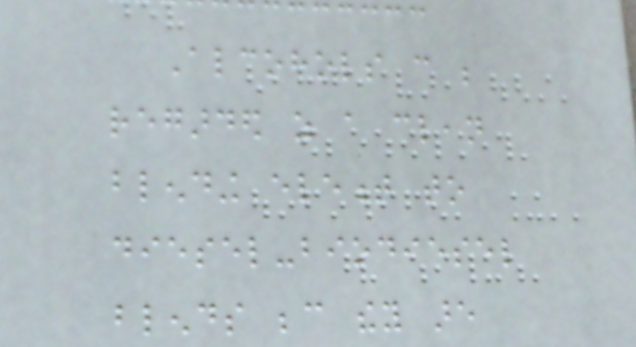Alcohols can be
regarded as a clean
blending element to
diesel-biodiesel
blends because they are
